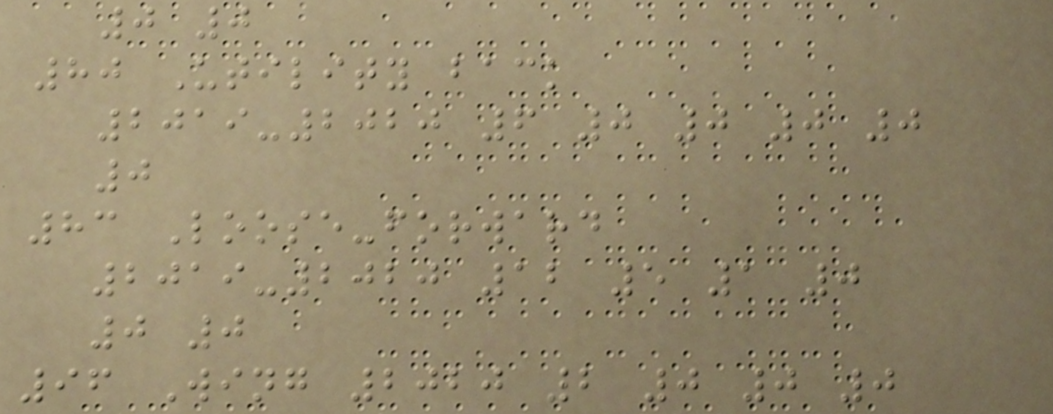0 0
80 Utility back
2019-2020 6 0 0 0 0
0
83 Loose-forward
2019-2020 12 5 1 0
0 0
96 Wing 2020 2 0 0 0
